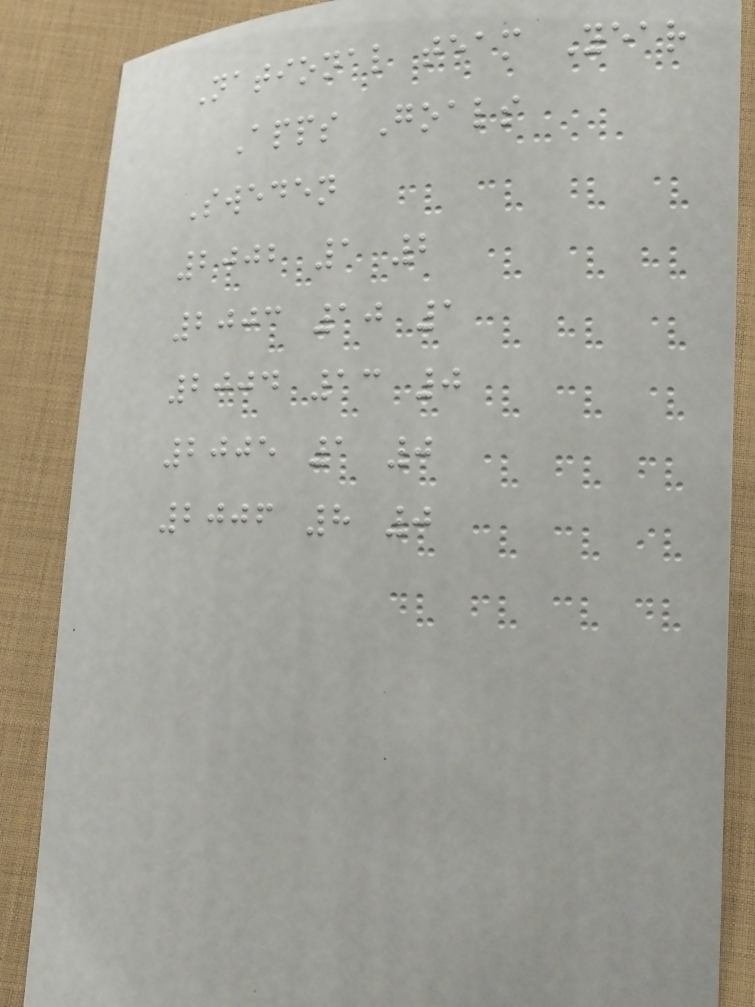National team Year
Apps Goals
Sweden
2002 1 2
2003 10 1
2004 13 0
2005 1 0
2006 8 0
